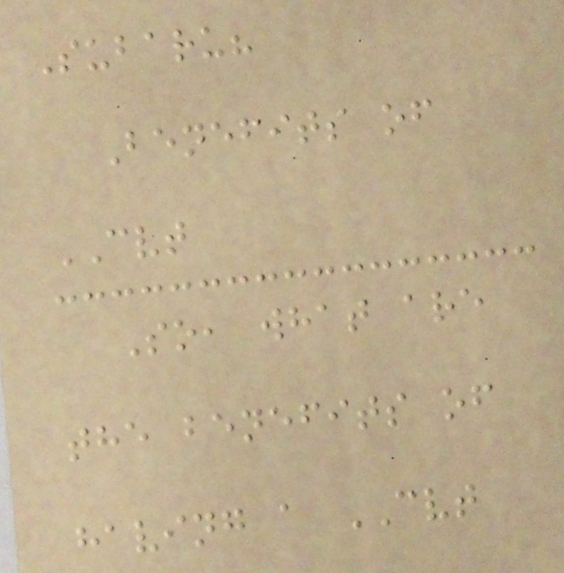Subaru?
Benefits of
CVT
So, what are
the benefits of
having a CVT
